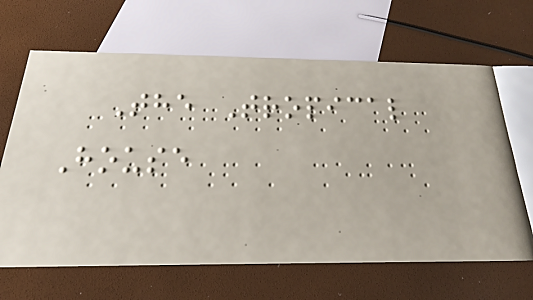The Tropical
House
